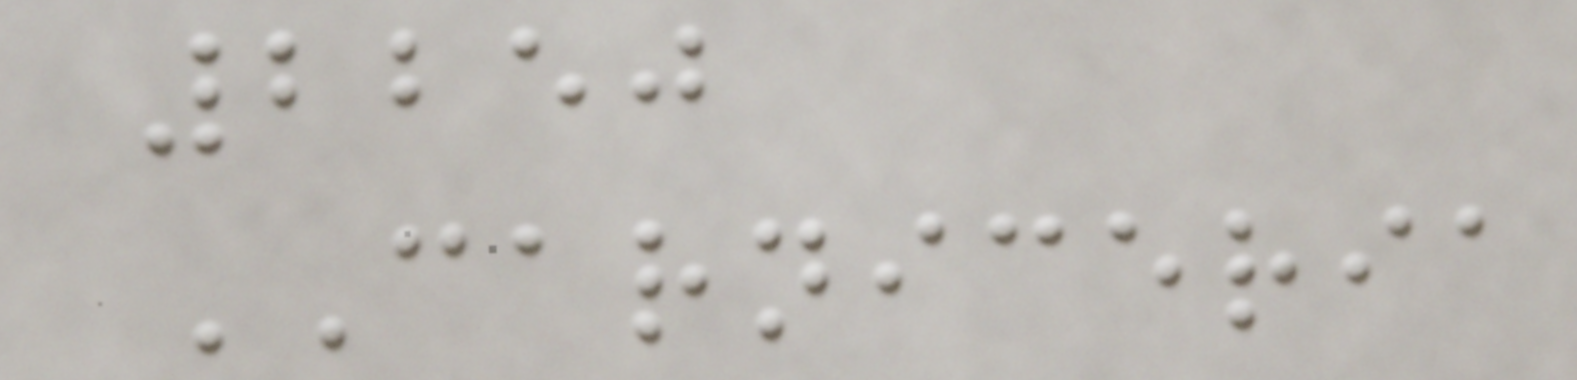2250
CARNICERIA
